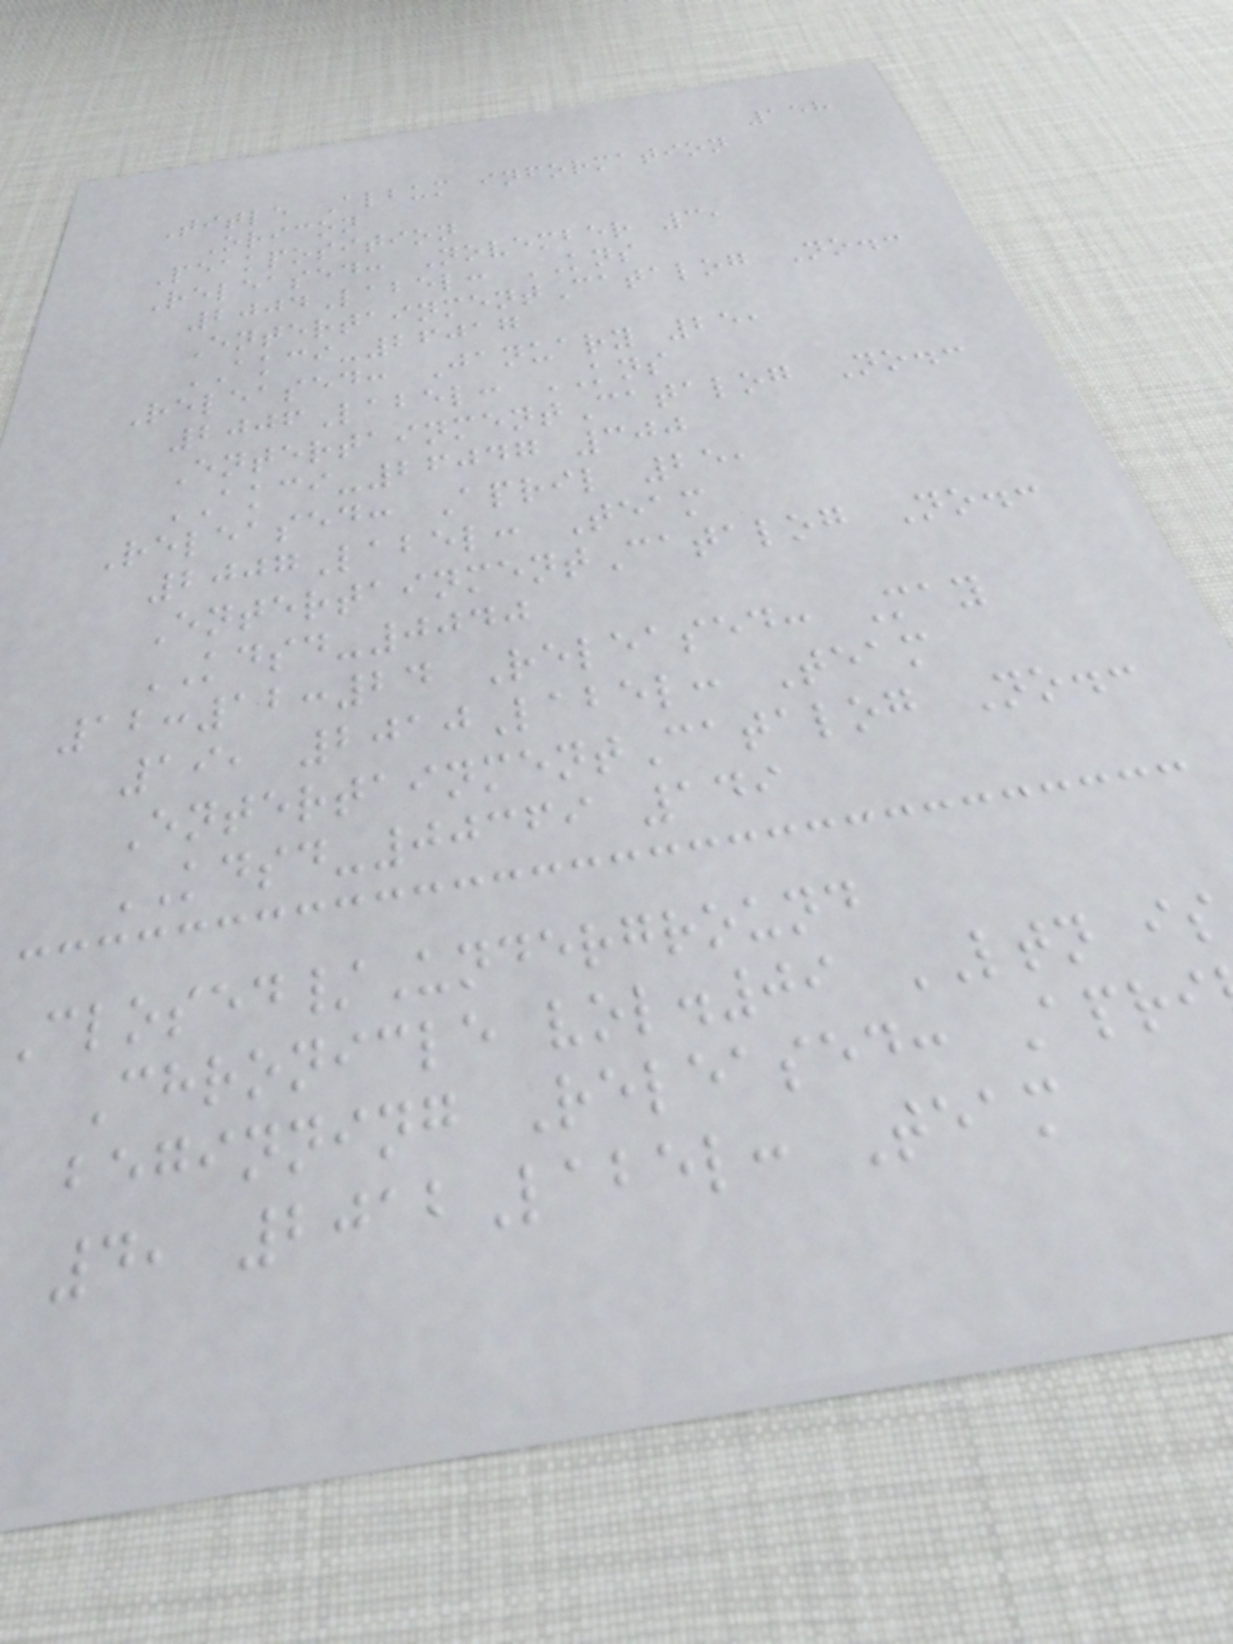158
Title Album information
Oricon
Peakposition
Released: November 3,
2004Label: KNS
EntertainmentCatalog No.:
AKCI-26017
Released: January 25,
2006Label: KNS
EntertainmentCatalog No.:
AKCI-26047 300
Released: April 25,
2007Label: Team
EntertainmentCatalog No.:
KDSD-0040
12:12:24 Released: May
19, 2010Label: Team
EntertainmentCatalog No.:
KDSD-00369 149
losed/Underground
Chronicle vol.09 LTN is
beginning Released: Apri
4, 2012Label: Team
